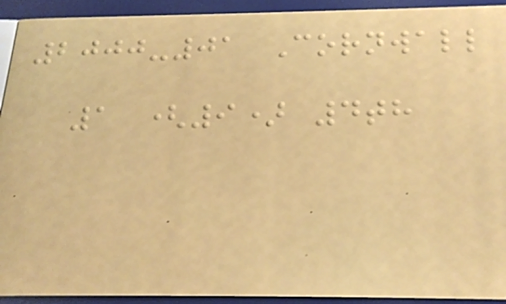2000-01 Cornwall
1 (9) 4th
